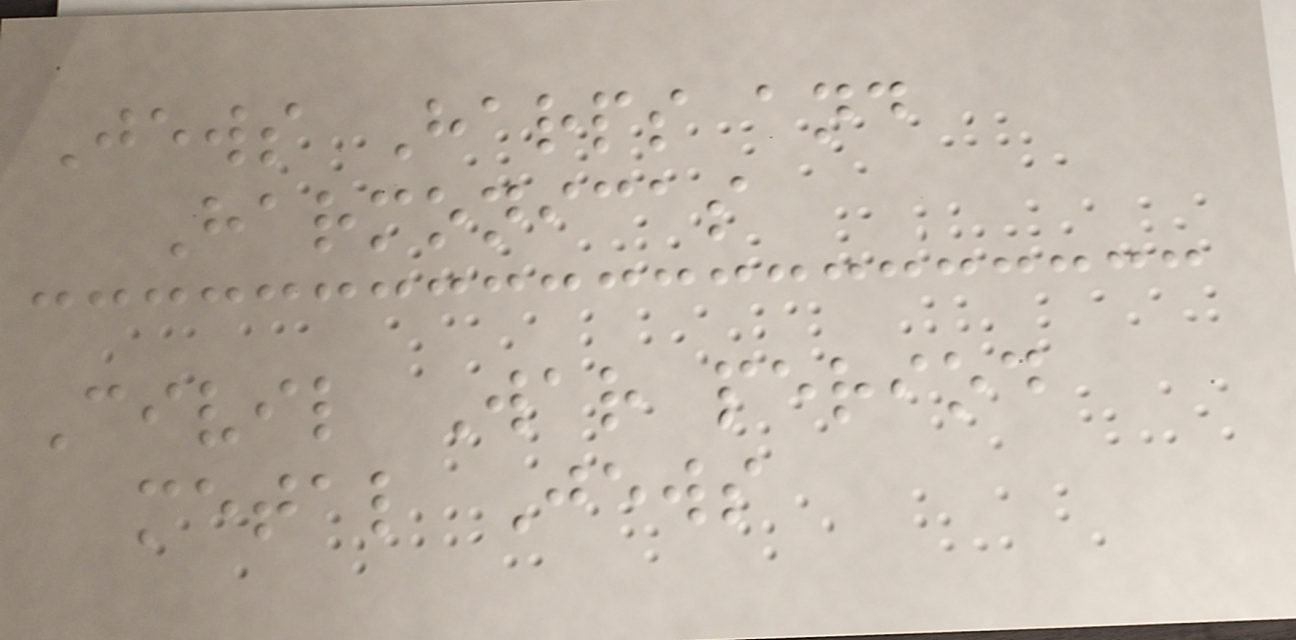Jews Harps and
Harmonicas
Civil War period
metal Jews
